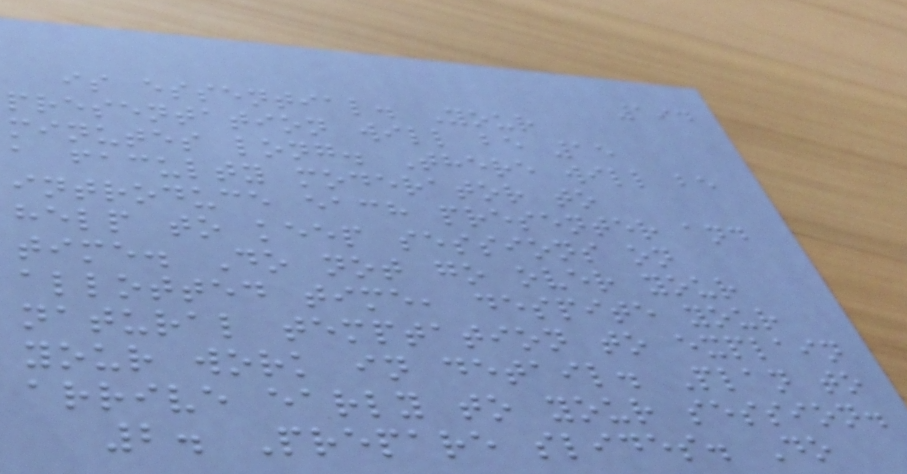194
is essential. Your
presentation will be 15
minutes long. There will be
a faculty moderator to
introduce each presenter and
help to keep sessions on
time. Do not go over your
allotted time, despite your
natural temptation to explain
your work in detail. Plan to
arrive early to your session.
2. Prepare slides. Do
